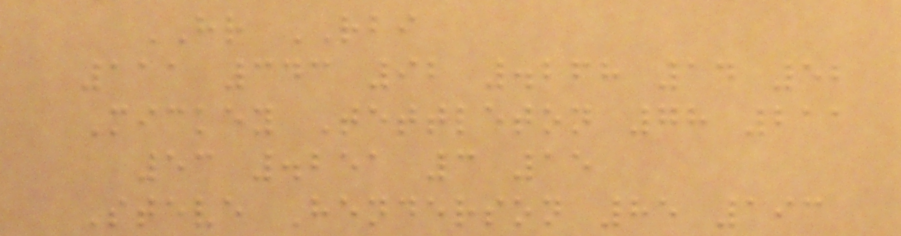HR RBI
111 343 92 .268 14 52
Mickey Tettleton 78 211
53 .251 3 15
Steve Henderson 85 193
